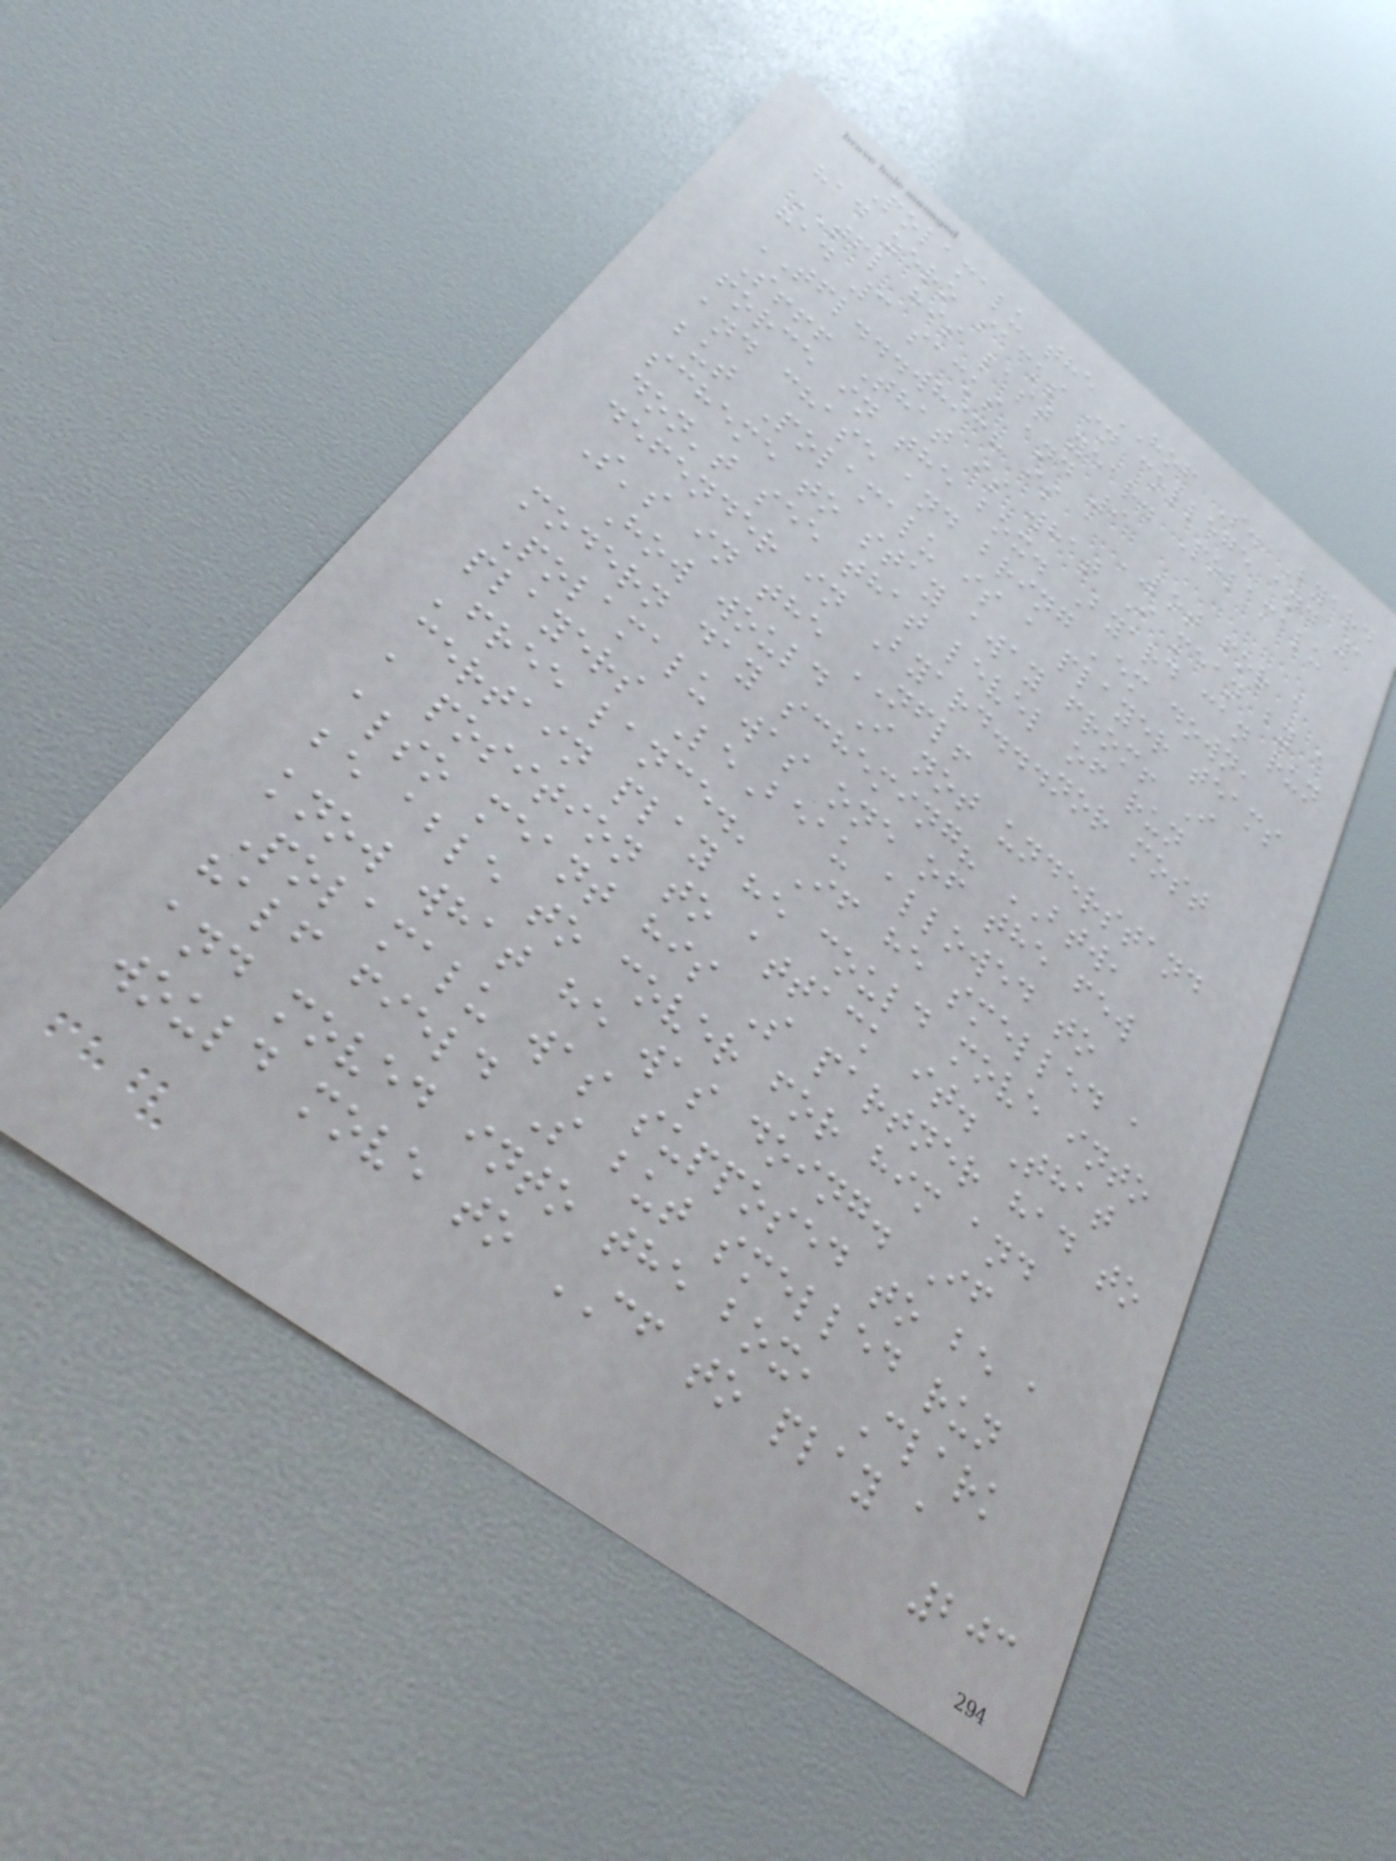Polamalu the HOF S. Byard
had zero sacks in college and 1
TFL his last year. Polamalu
had 3 sacks and 9
TFL...which is a LOT for a
S!!! That is what I mean by a
force in the box. Byard can run
and chase and bring 'em down,
but Polamalu is a player teams
scheme to stay away from! I
don't see that level of run
defender in Byard...nor most
S's in the NFL!
How would I not understand
modern day scheming? BTW,
Polamalu was one of the few
players LeBeau allowed to
'free lance.' If he smelled a
certain play he could move into
a position to attack it. That
also meant his S partner had to
be able to cover for him and
know what he was doing. If
Polamalu was supposed to be a
half field S but smelled run
and moved into the box, Clark
would move to CF to play a
203
